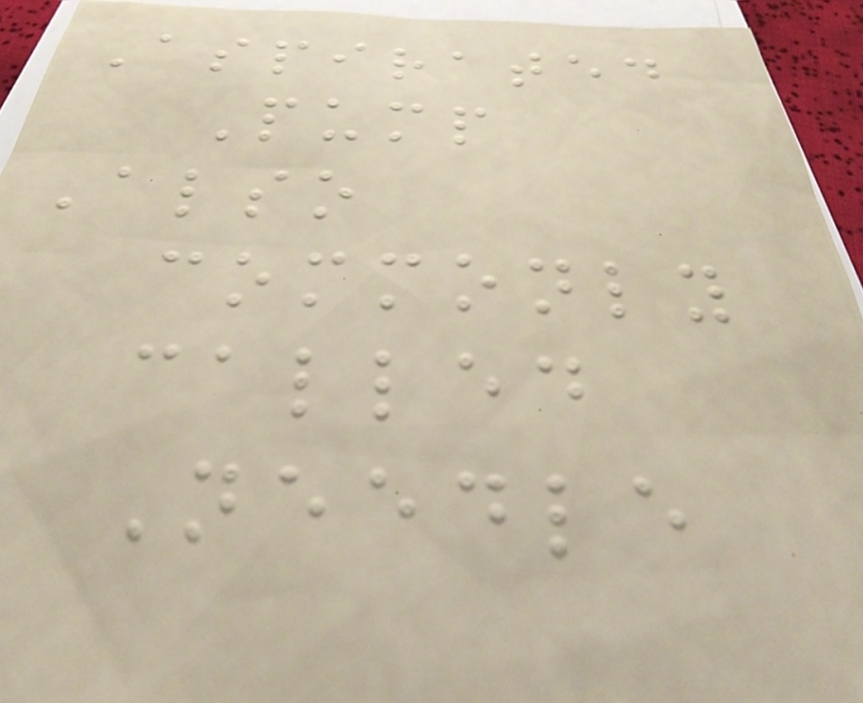Aspirated
Pump
Also
commonly
called
Needle
